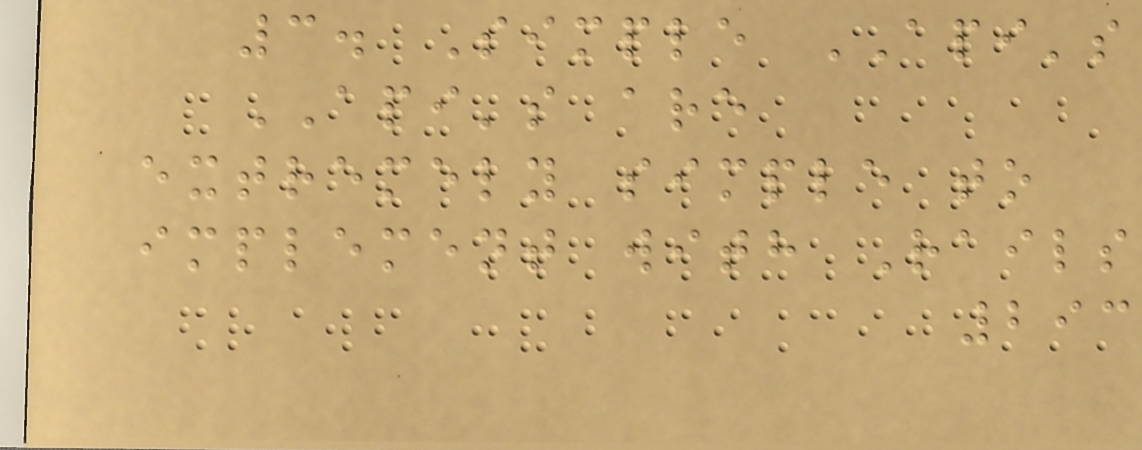3. Simple API's
API's are
extremely simple to
implement with Rails
293
